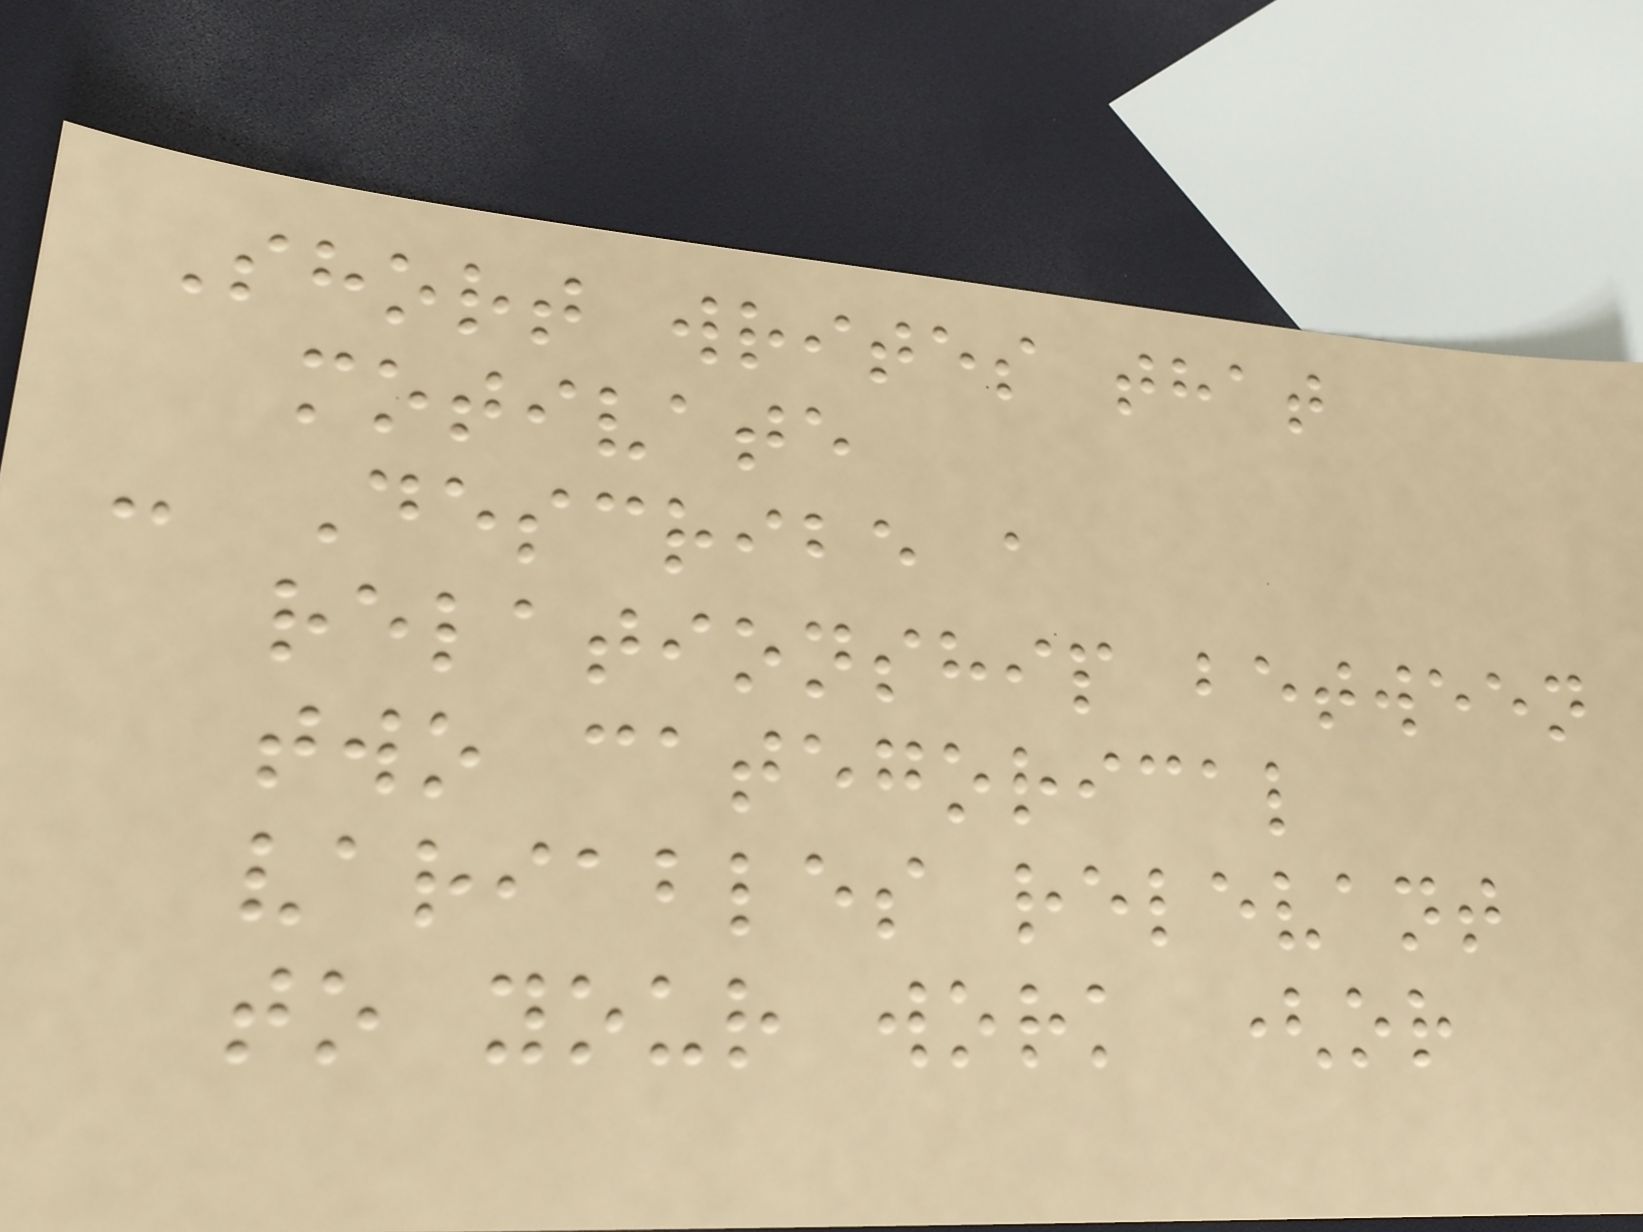Short writes that
motivate
- Describe a
relationship between
two categorical
variables relevant
to your work (or
